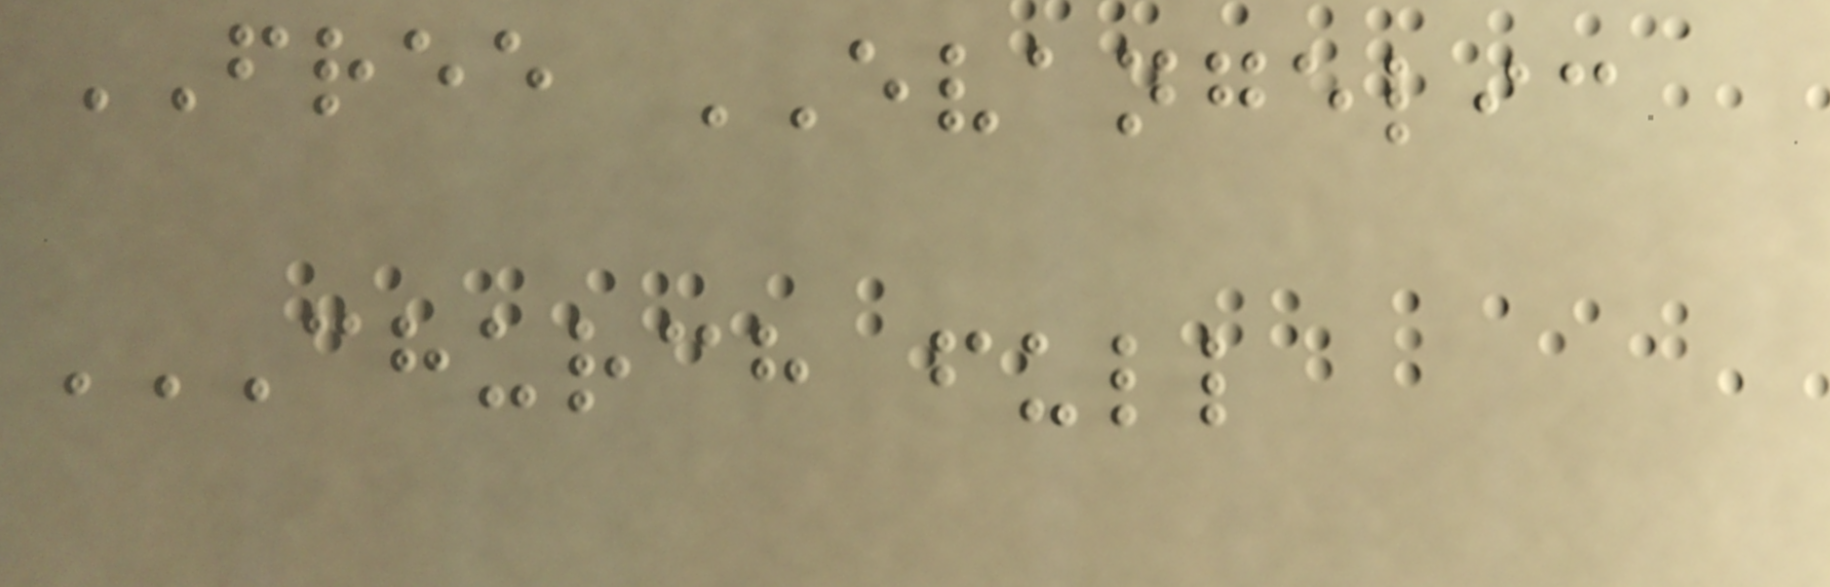FREE EVANGELIC
CHURCH FULL
